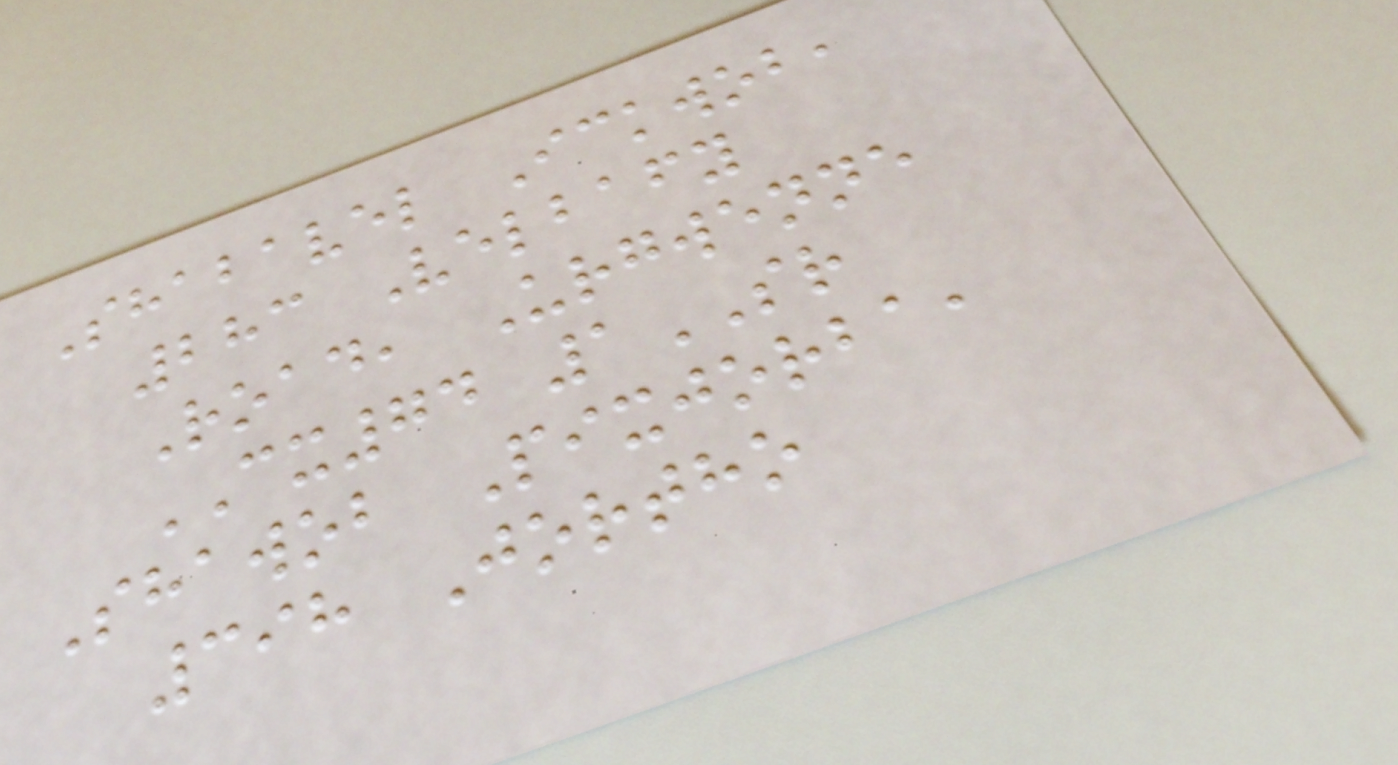Shabavel Ickwob,
283 Velbafy
Road, Urgwenne
CX74 1SR
Shawob Pixjorba,
398 Jortho
